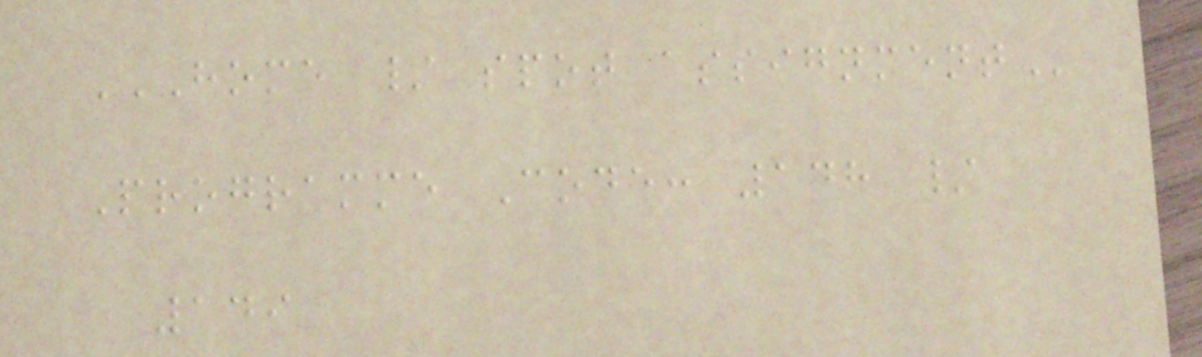HOME / SPOT ASSIGNMENT
Programme Code: 148 /
149
